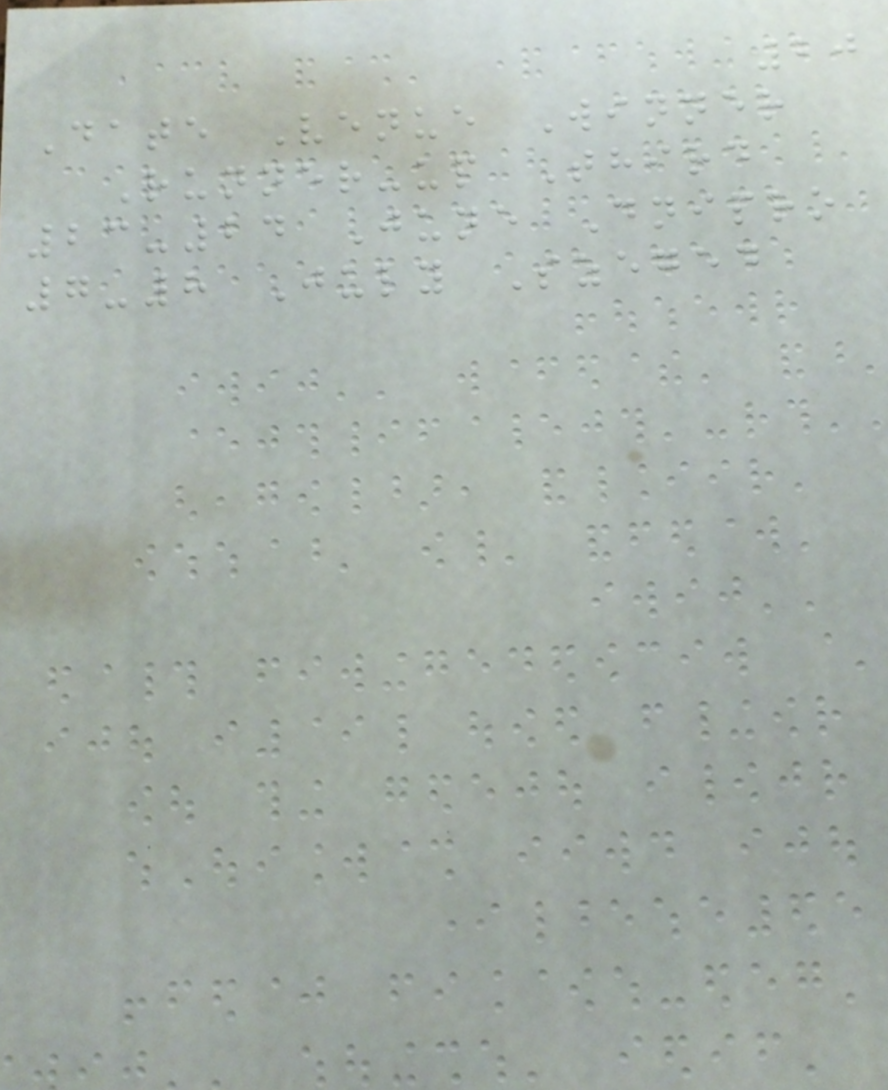20
Date Venue Winner
Runner-up Third
23-24 June Dnipro
7-8 July Szeged
